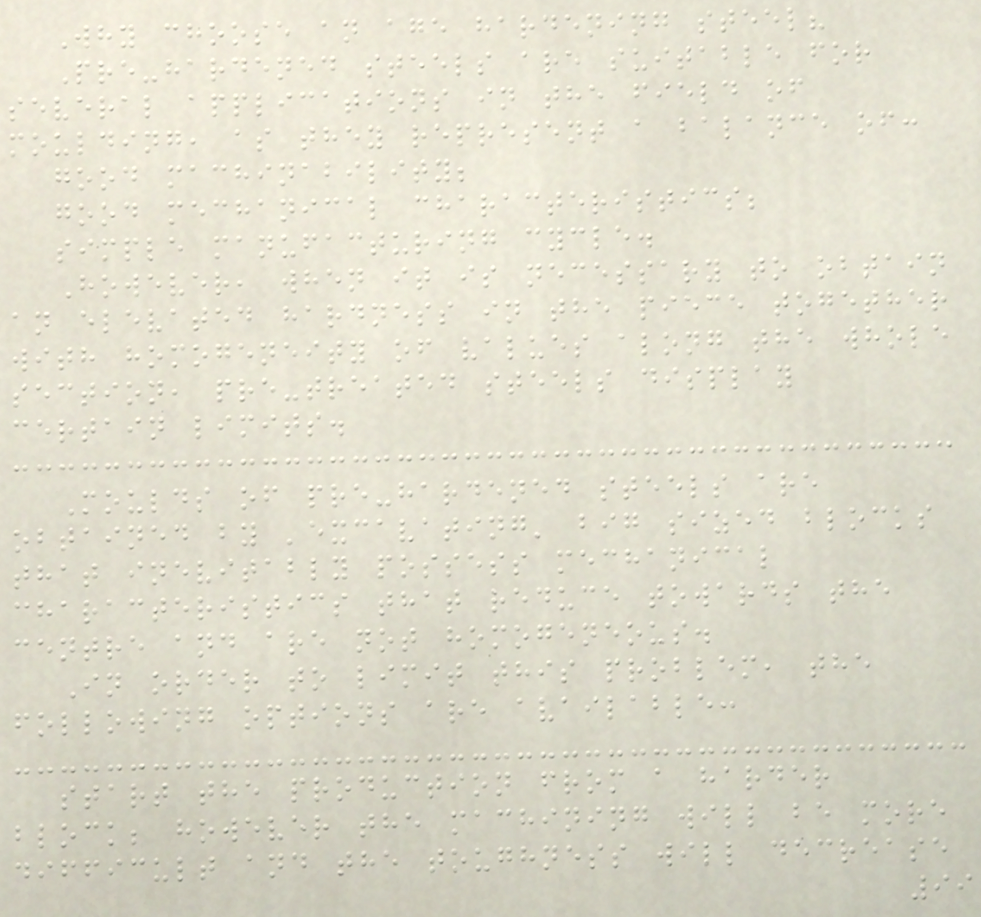Why choose an age hardening steel?
Pre-hardened steels are suitable for
several applications in the field of
moulding, as they represent a balance of:
good machinability;
good mechanical characteristics;
simple manufacturing cycle.
However, when it is necessary to obtain
an elevated hardness in the piece together
with homogeneity of values along the whole
section, pre-treated steels display
certain limits.
Moulds of pre-hardened steels are
obtained by 'excavating' big sized blocks
that inevitably possess mechanical
characteristics that reduce towards the
centre and are not homogeneous.
In order to limit this problem, the
following options are available:
start the production from a harder
block; however the machining will be more
difficult and the toughness will decrease
99
